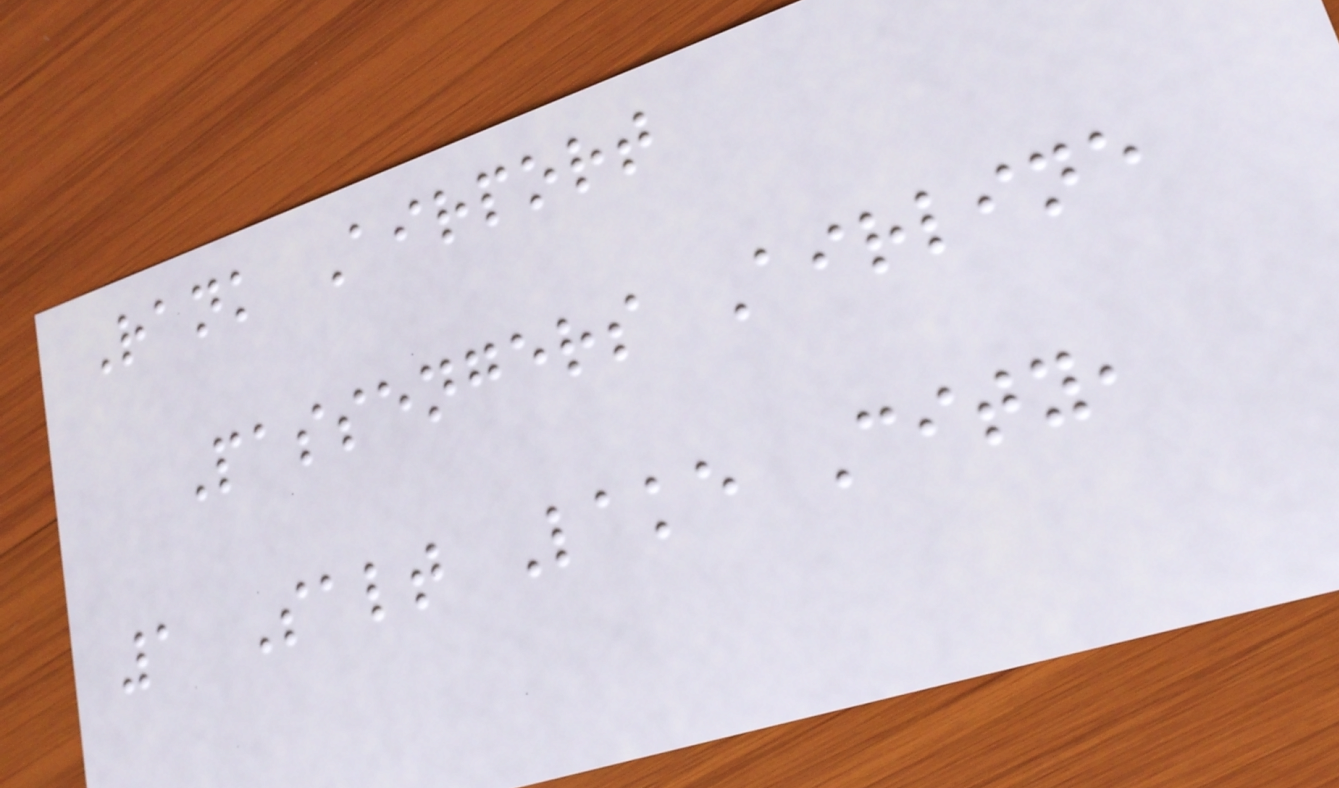Rank Airport
Passengers Airline
1 Salt Lake City,
